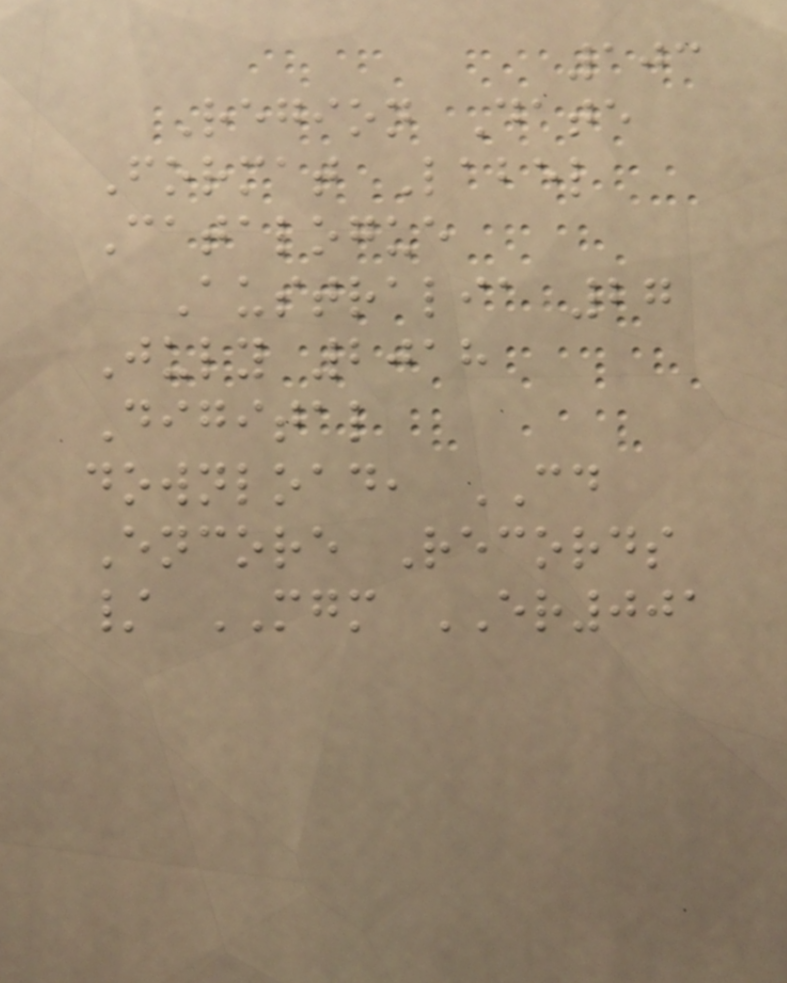103
Region Date
Format Label
Catalogue
Australia 27
July 2018
Digital
download, CD
Encore Records
/ MGM ER001
